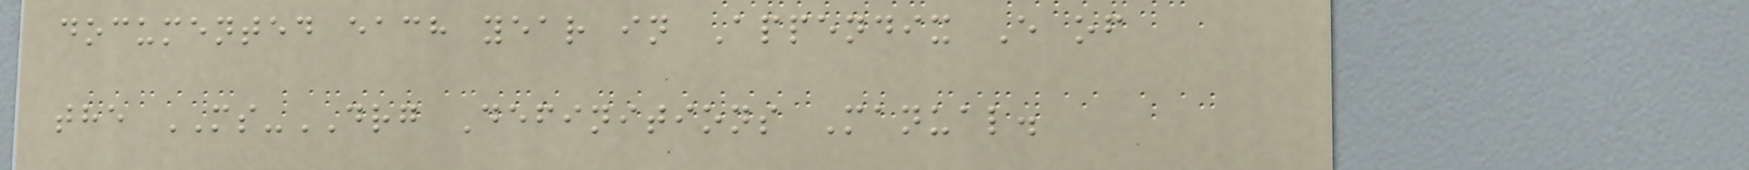documented each year in Appendix E of
the MS-DRG Definitions Manual.
